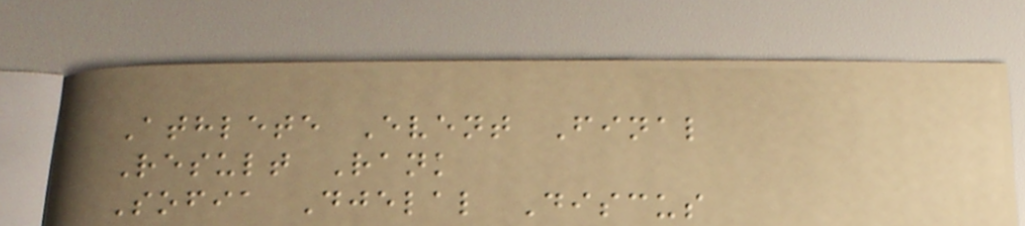Athlete Event Final
Result Rank
Sofia Djelal Discus
